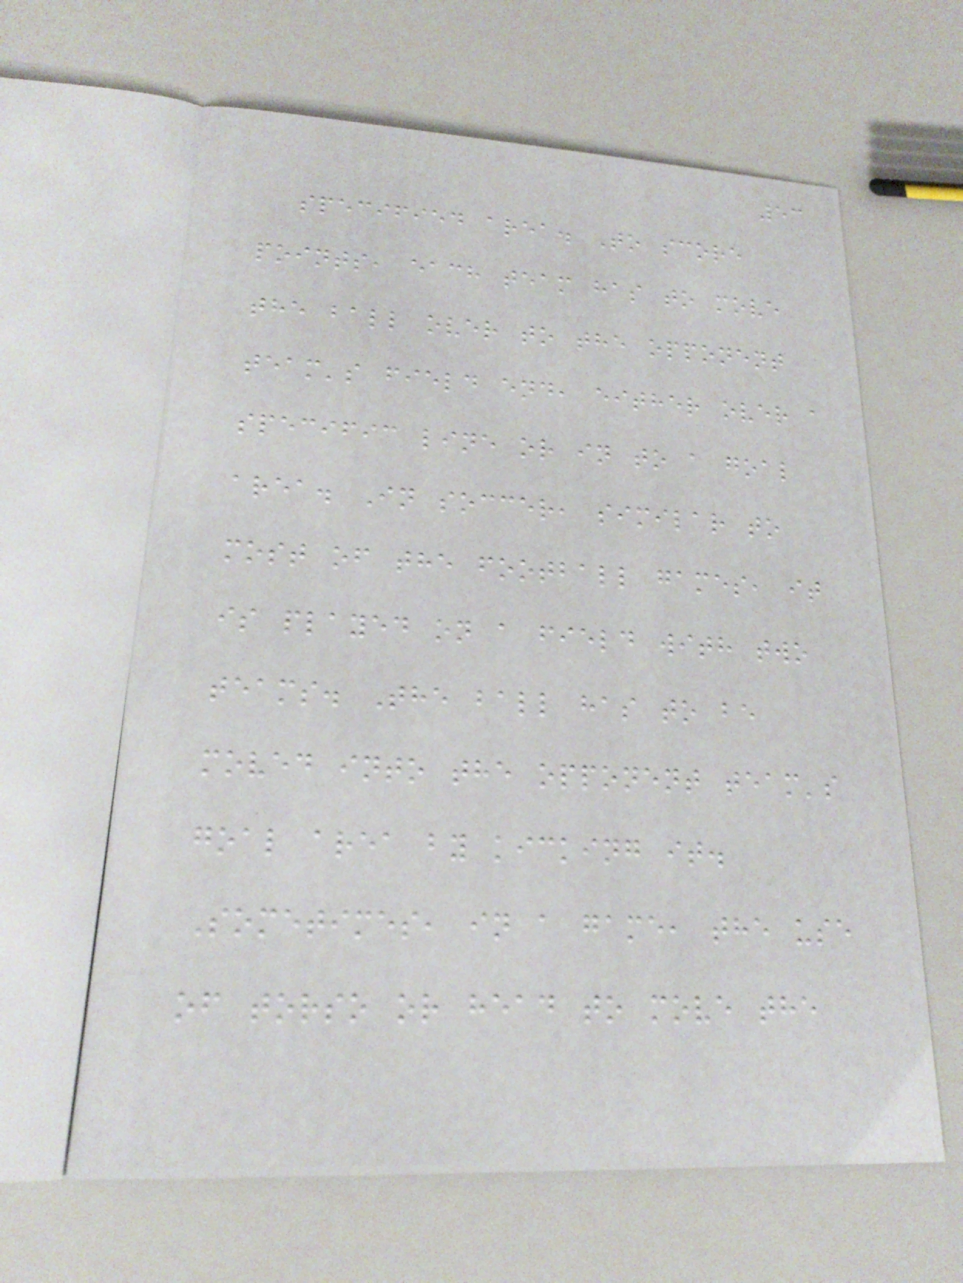53
specified area. To score
points, each team has to move
the ball over to the opponent
team's field end, either over a
specific line or in to a goal
area. In soccer, similar to
most of the football games, it
is played on a field with two
teams. The ball has to be
moved into the opponent team's
goal area by kicking it.
Sometimes, in a game, the use
of torso or head to move the
